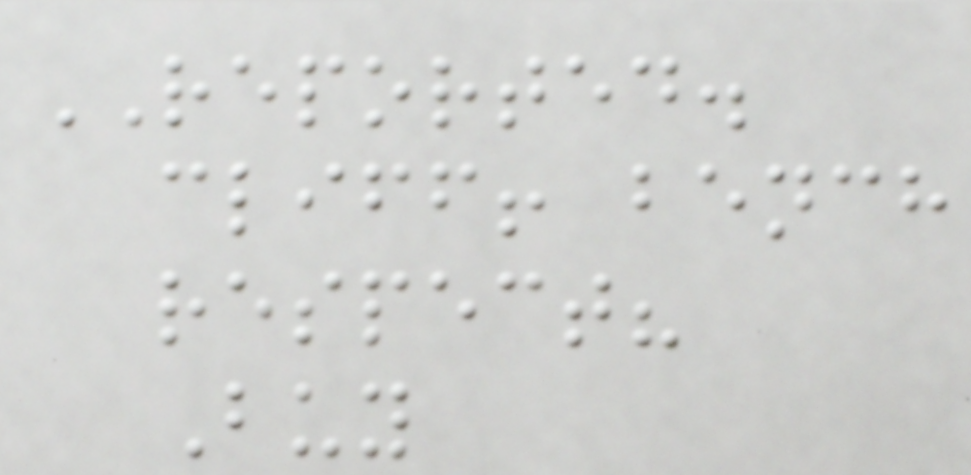REPORTED.
cliff! bench
respect?
Buy
